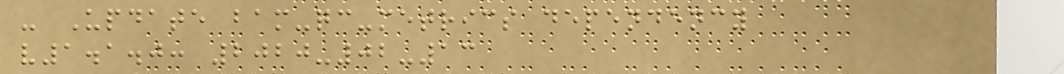- Update bam-qc-metrics dependency
v1.1.0: 2020-02-13
